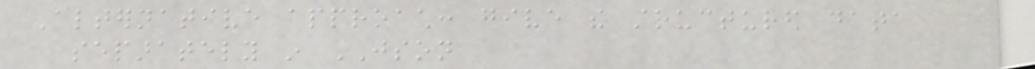Alternative approach: give the structured data
separately in JSON
